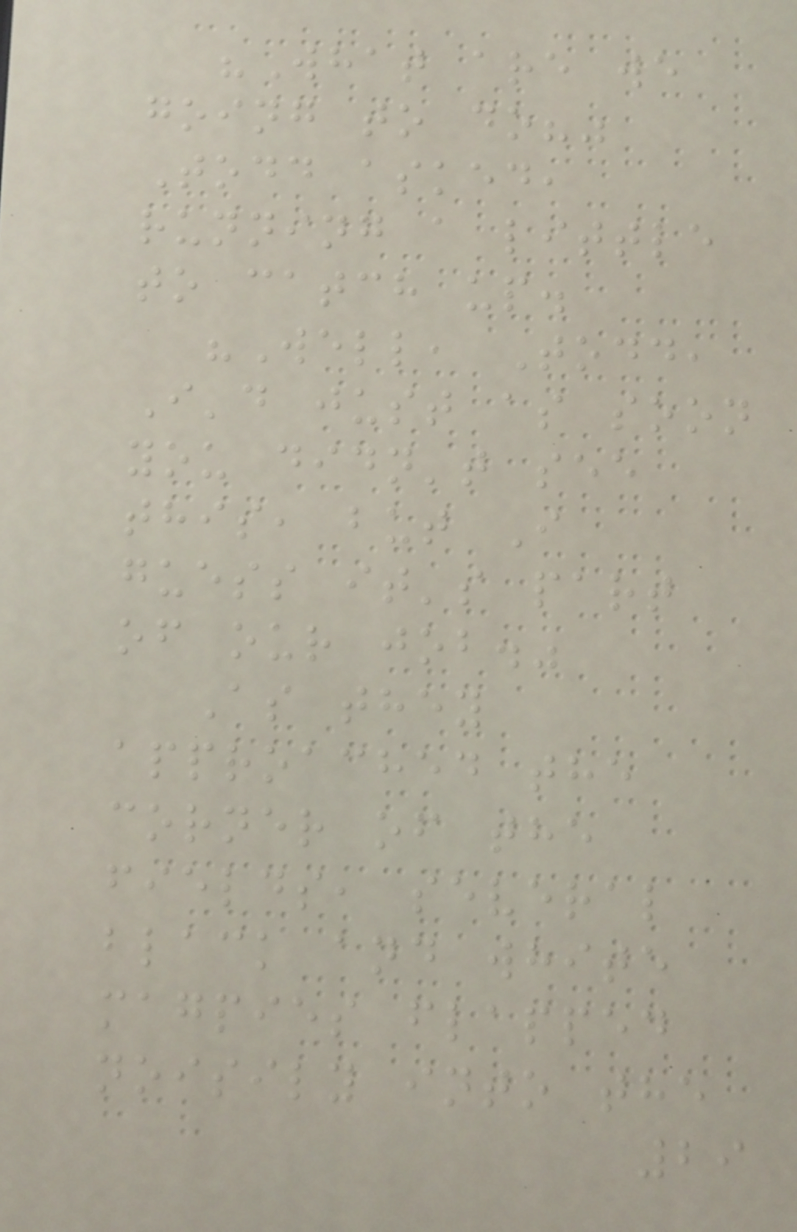"What are we
going to do?"
Todd asked,
running a little
to catch up.
"Well, Todd,
I'd just as soon
you didn't see
this, but I
guess it's part
of our job."
As they
approached the
corner of the
fields, several
black and white
magpies flapped
noisily into the
29
